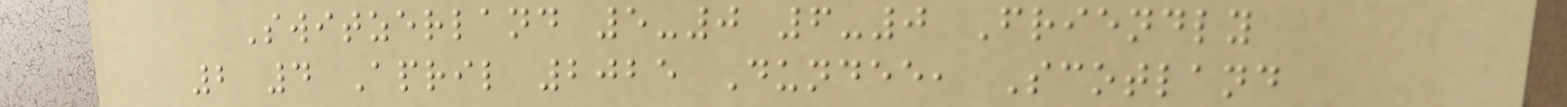Switzerland 5-0 6-0 Friendly
2 4 April 2025 Dundee, Scotland
